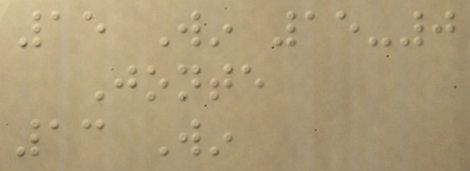15 Win 15-0
Jonte
13 Win
